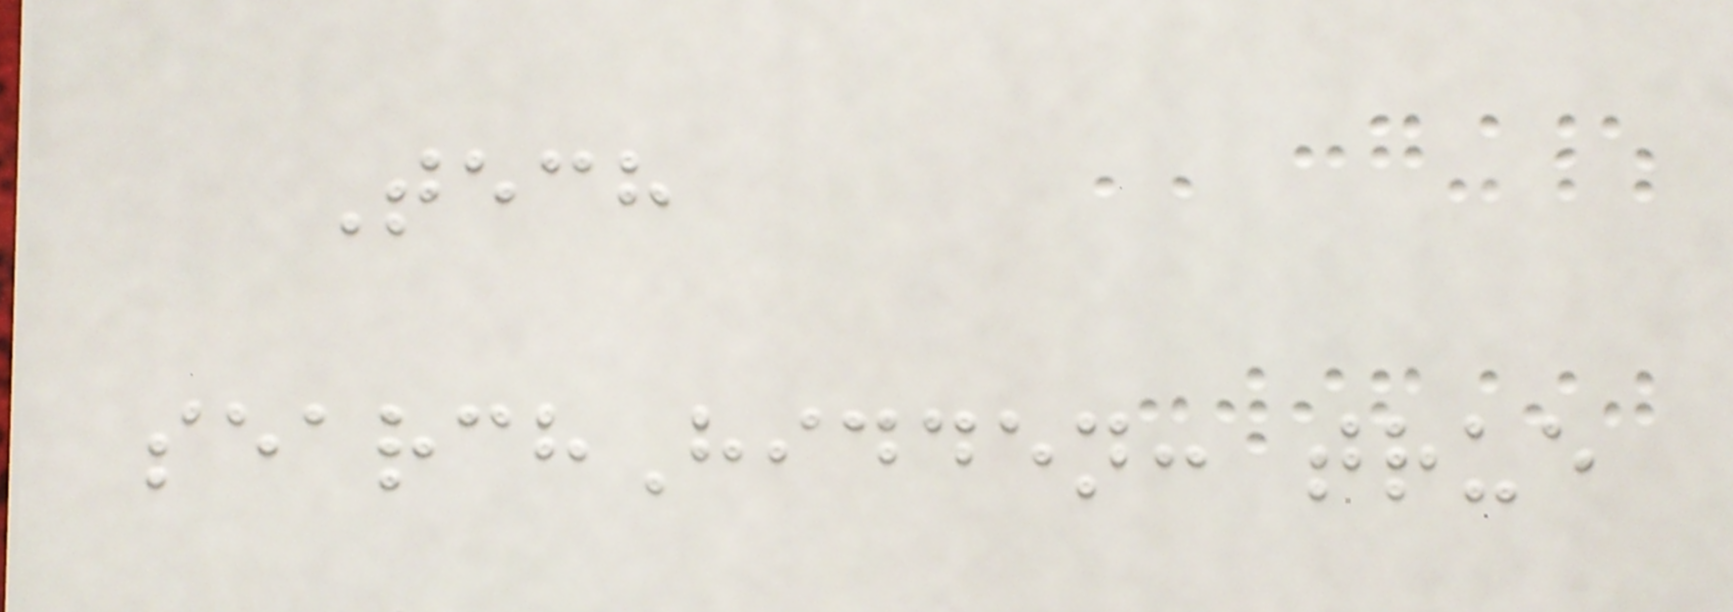Tech
searchHidden: true
